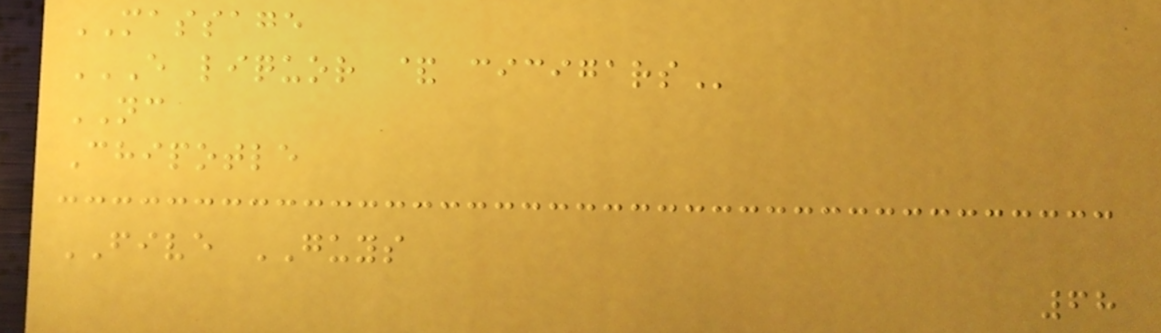MASSAGE
E LIQUOR & CICIGARS
NC
Chipotle
FIVE GUYS
68
